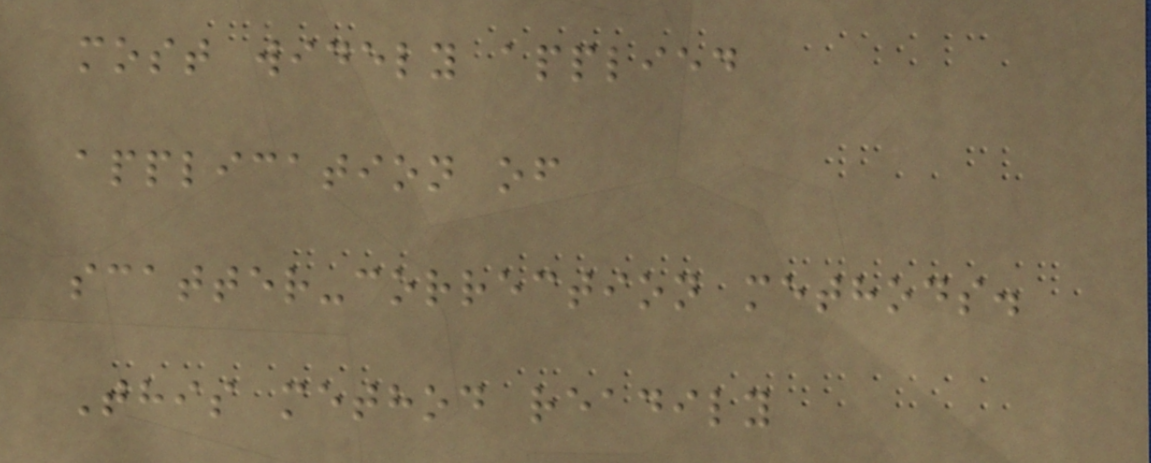most widely applied
application of
scatter-correction methods.
This method readily
